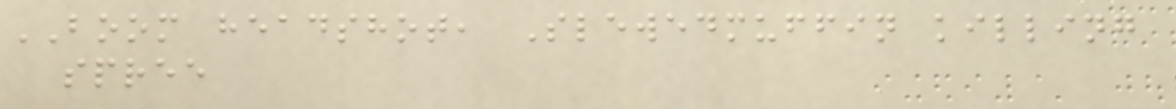BOOM headshot, Slewedmuffin killing
spree
